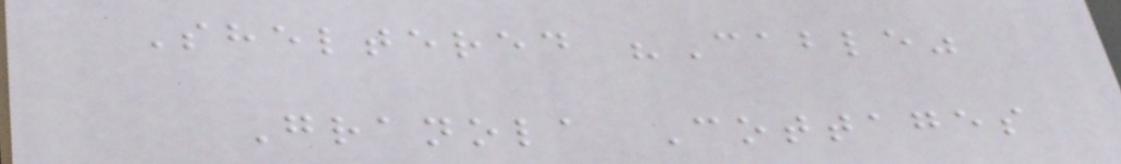Sheltered "Cable"
Granola Cottages
